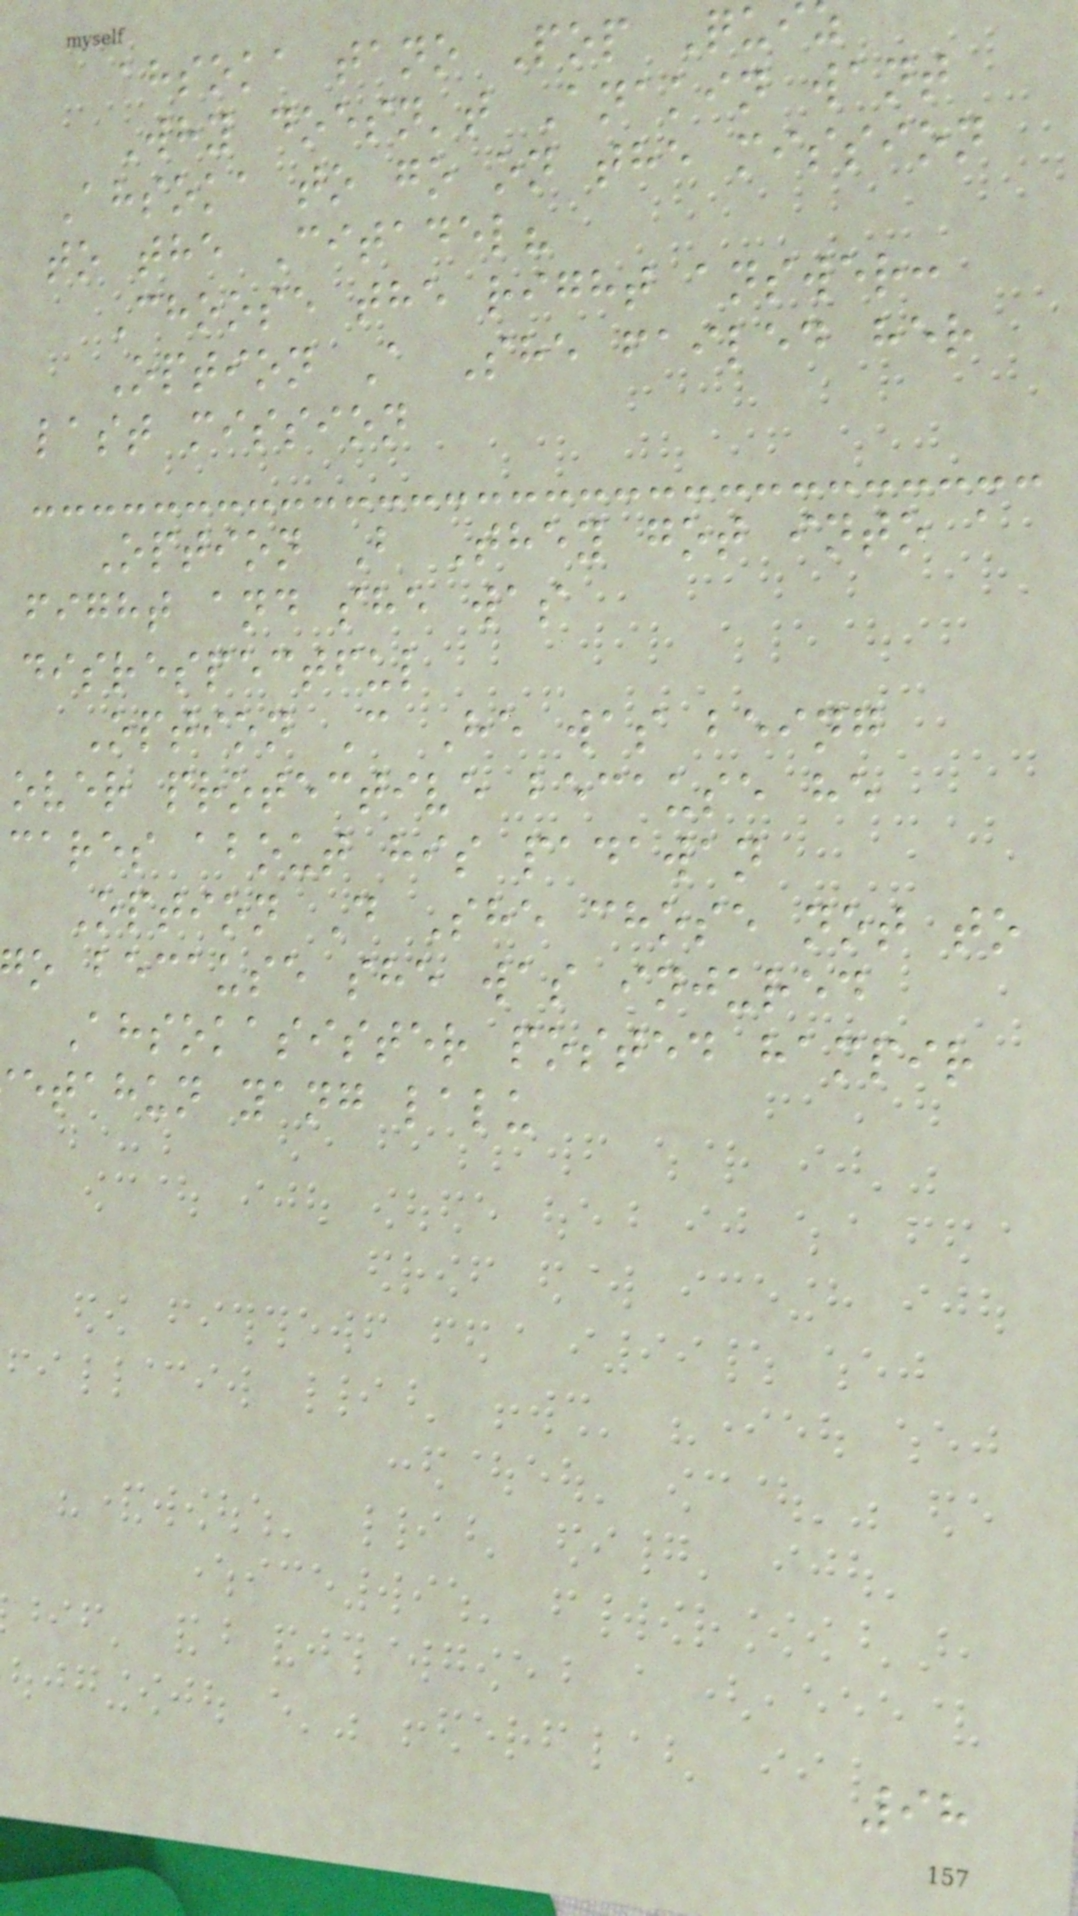ahsoka tano Pop Qui
Why doesn't Anakin want
Ahsoka to go on the mission
to the Citadel?
Choose the right answer:
Option A She failed her
last mission
Option B They got into a
fight and she was
disrespectful
Option C He was being
over protective because he
cares about his padawan
Option D She chose not to
o because she was injured
Ahsokasister posted hampir
etahun yang lalu
98
